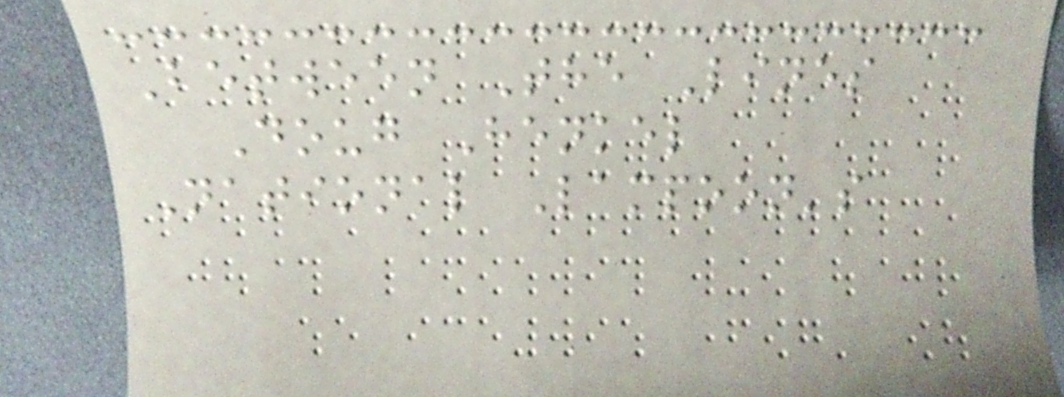Between The Lines
Doug Henkel
National Lampoon's
